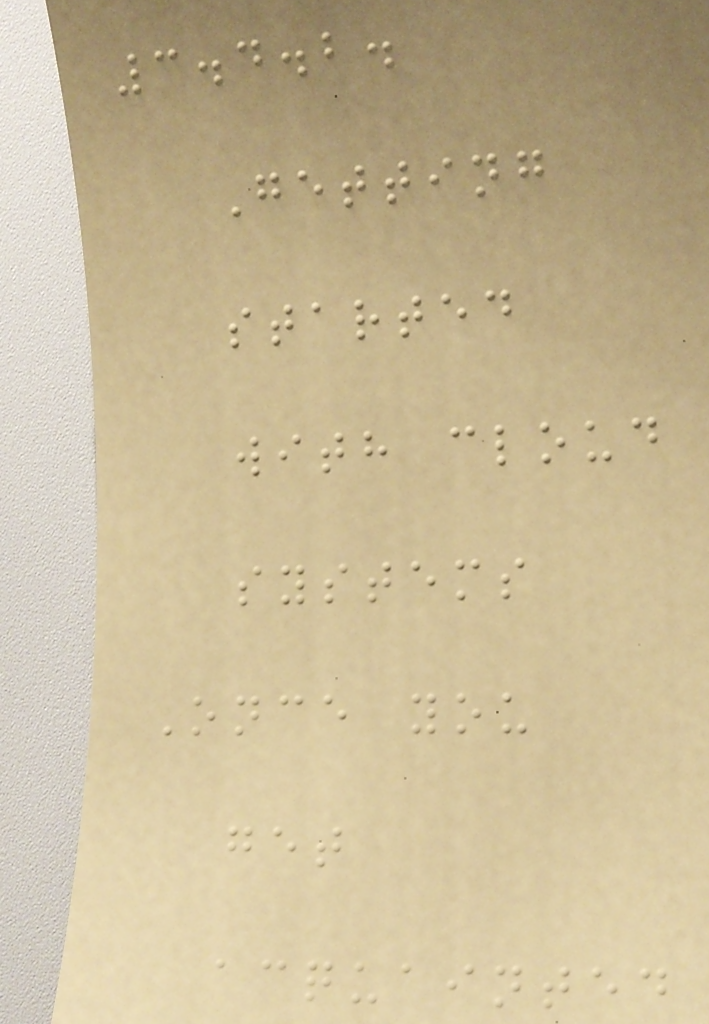3.4.2.
Getting
started
with cloud
systems
Once you
get
acquainted
